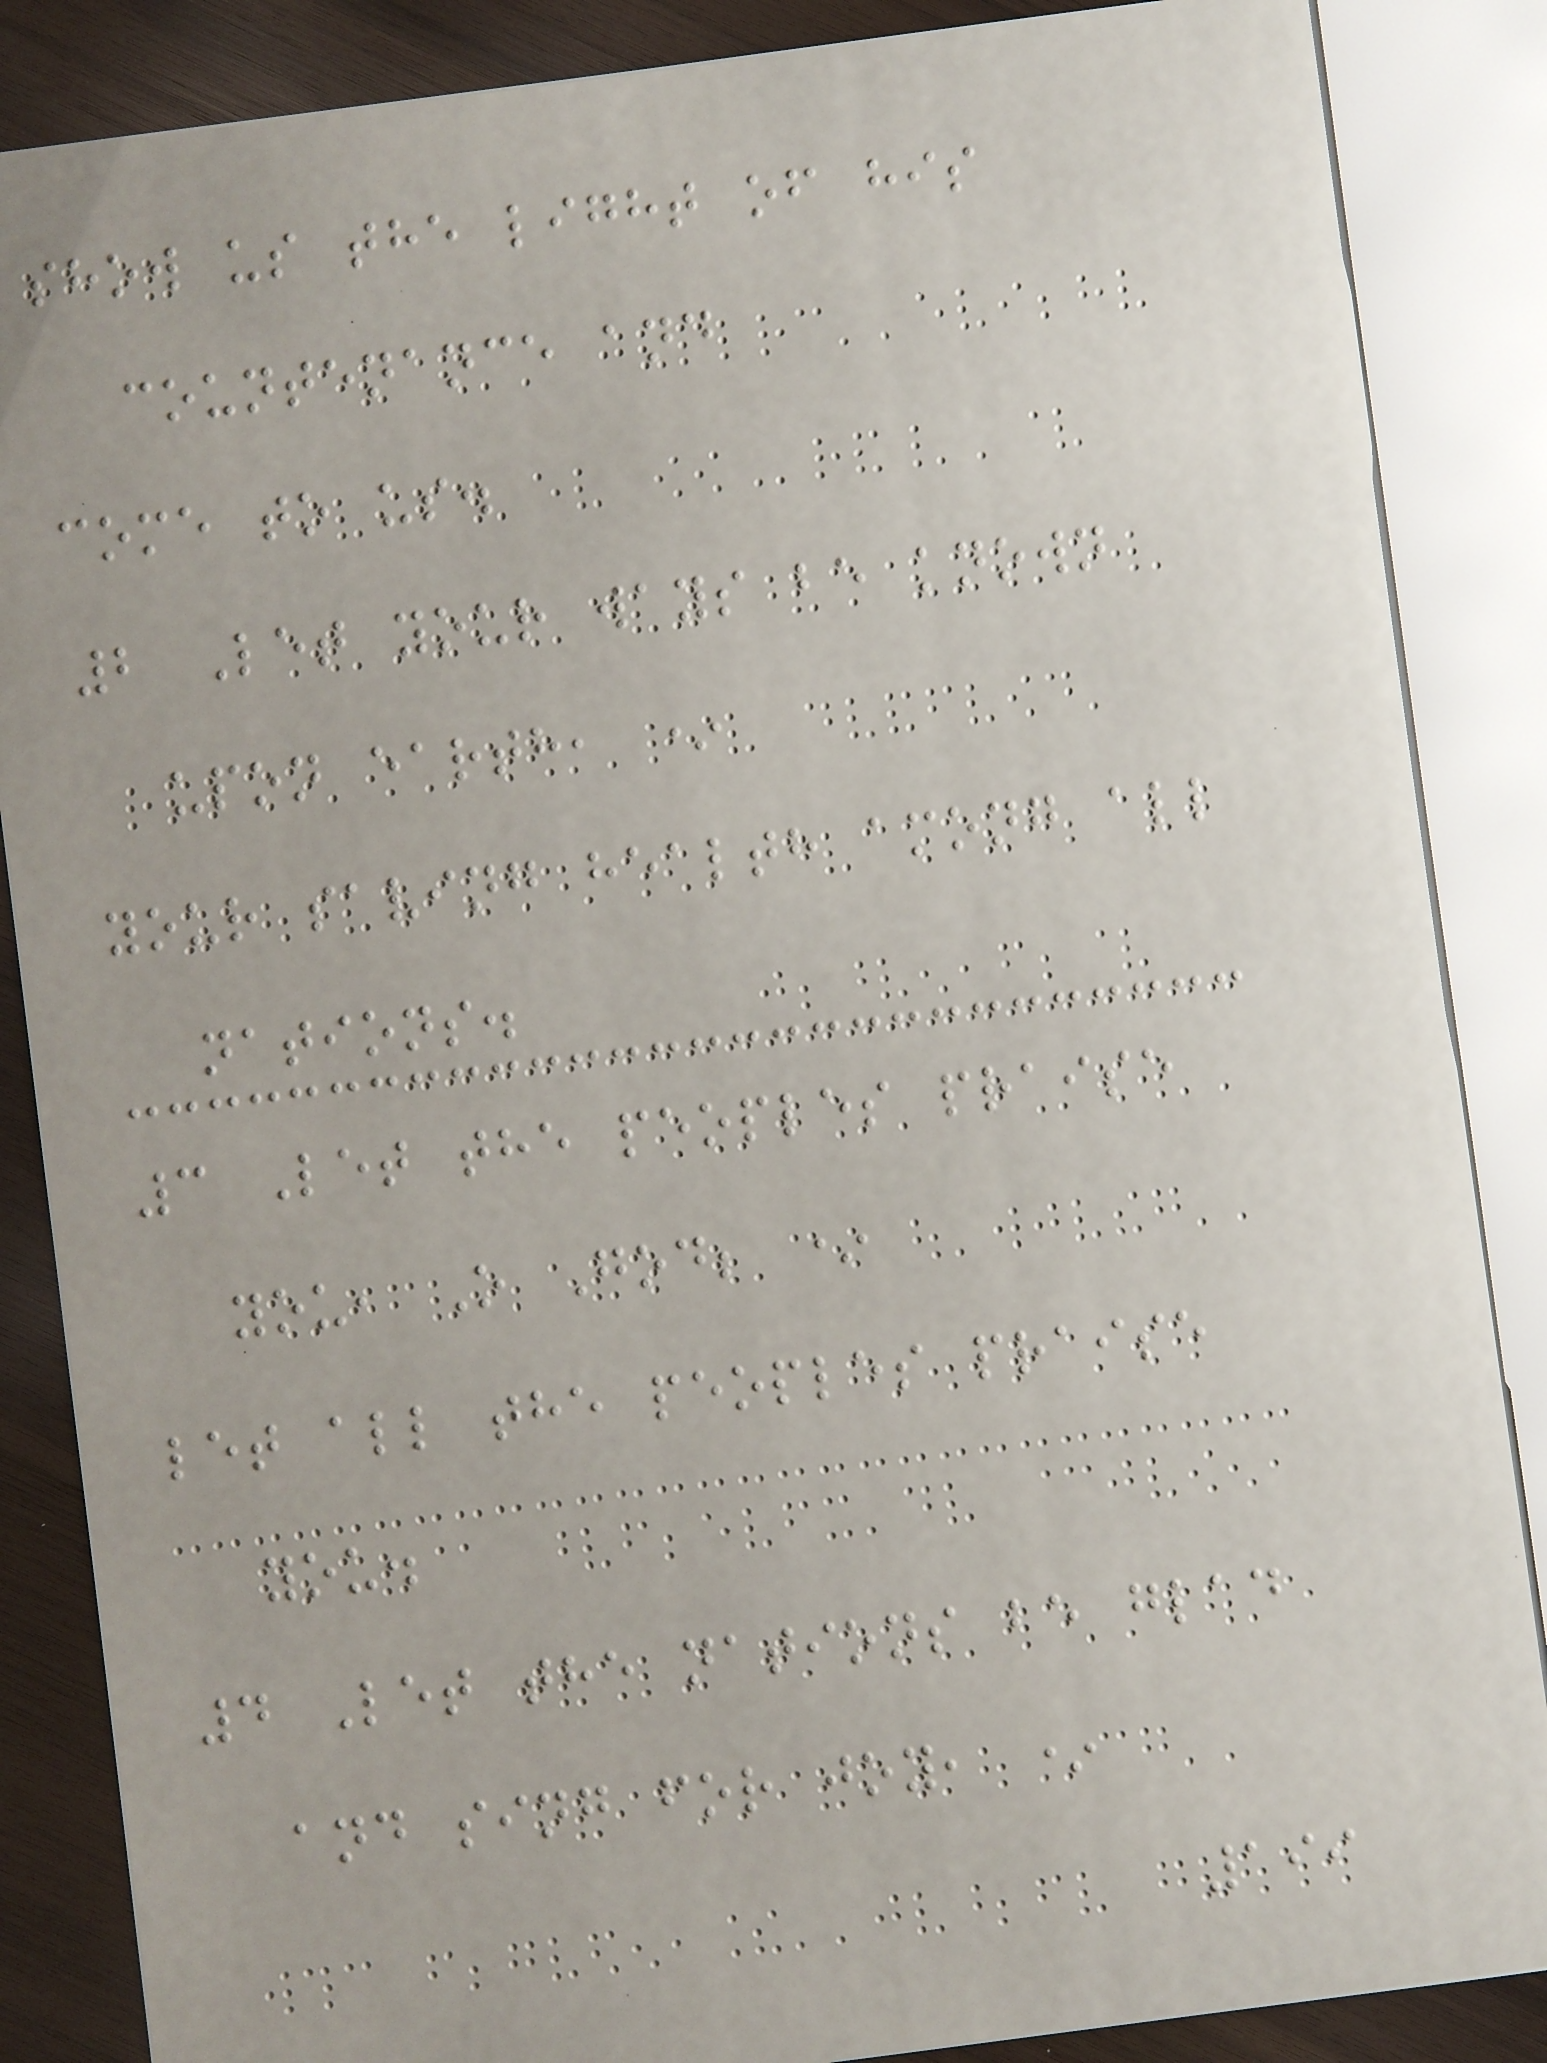show us the light of his
countenance and
come to us.
2 Let your ways be known
upon earth, *
your saving health among all
nations.
3 Let the peoples praise
you, O God; *
let all the peoples praise
you.
4 Let the nations be glad
and sing for joy, *
199
